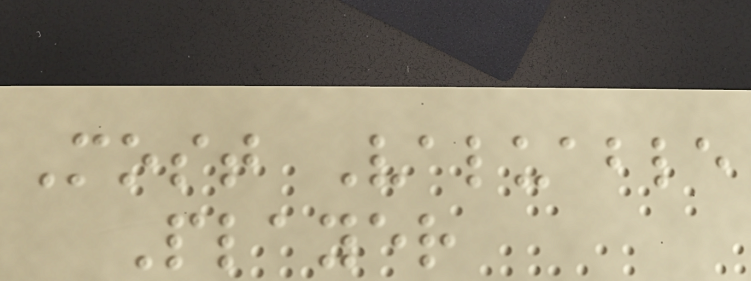Most Valuable
Player
